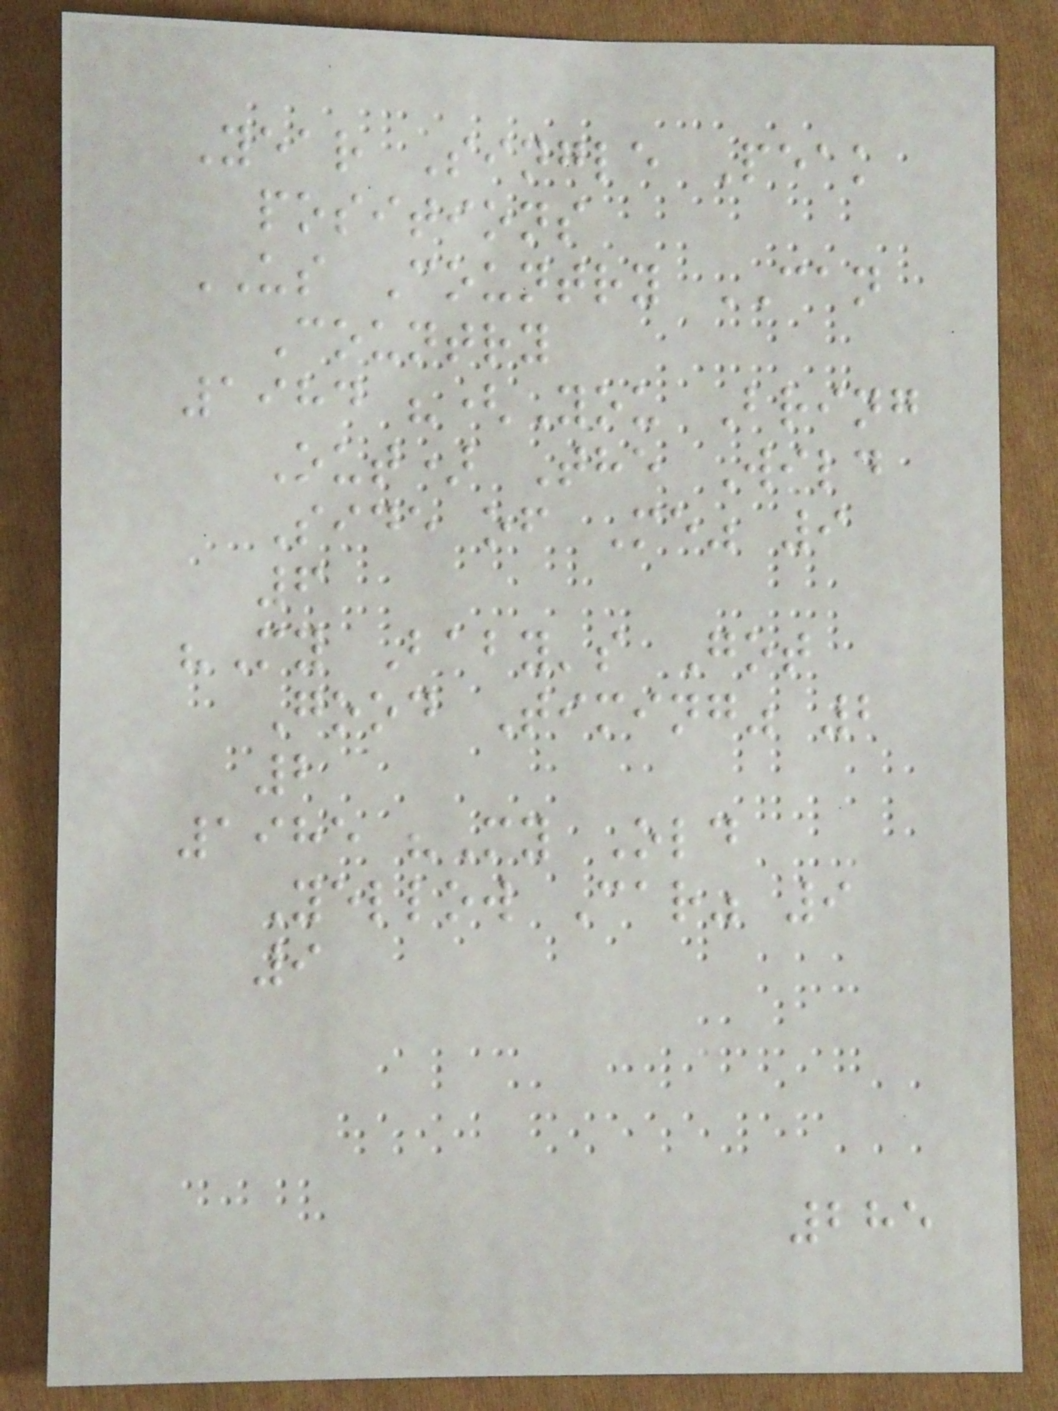Year Single Peak
positions
US Country CAN
Country
1984 "(You Bring
Out) The Wild
Side of Me" 9
6
"My Baby's Got
Good Timing" 2
2
1985 "My Old
Yellow Car" 9
9
285
